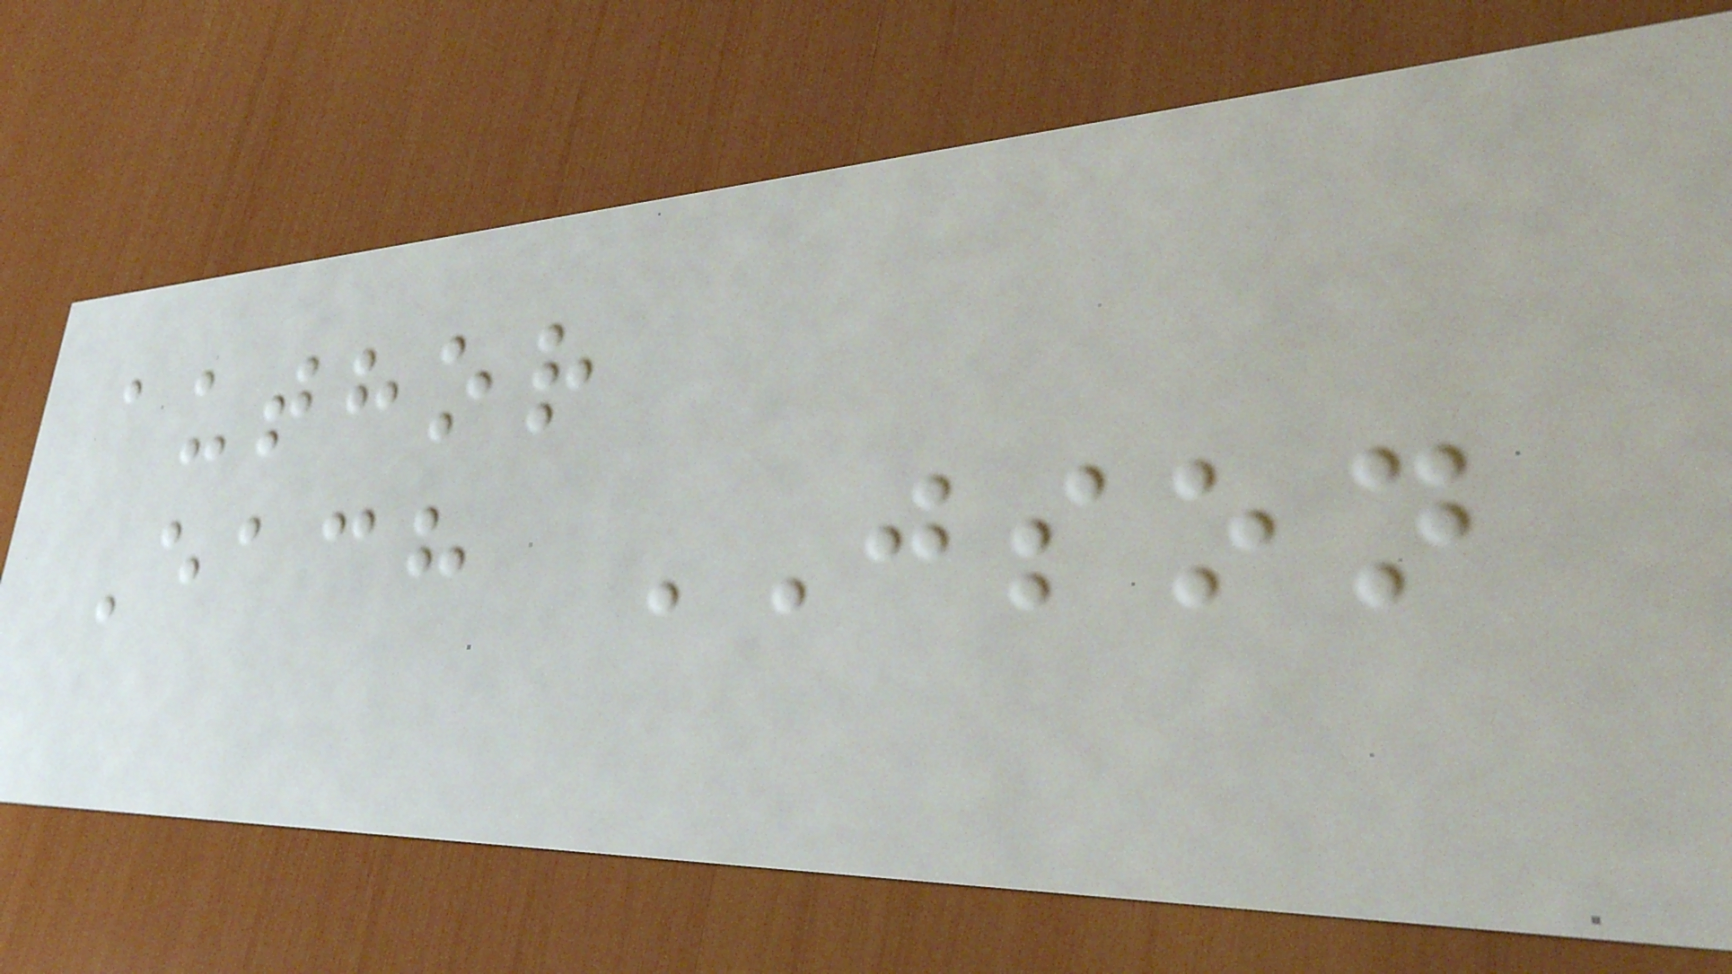author
Each JSON
